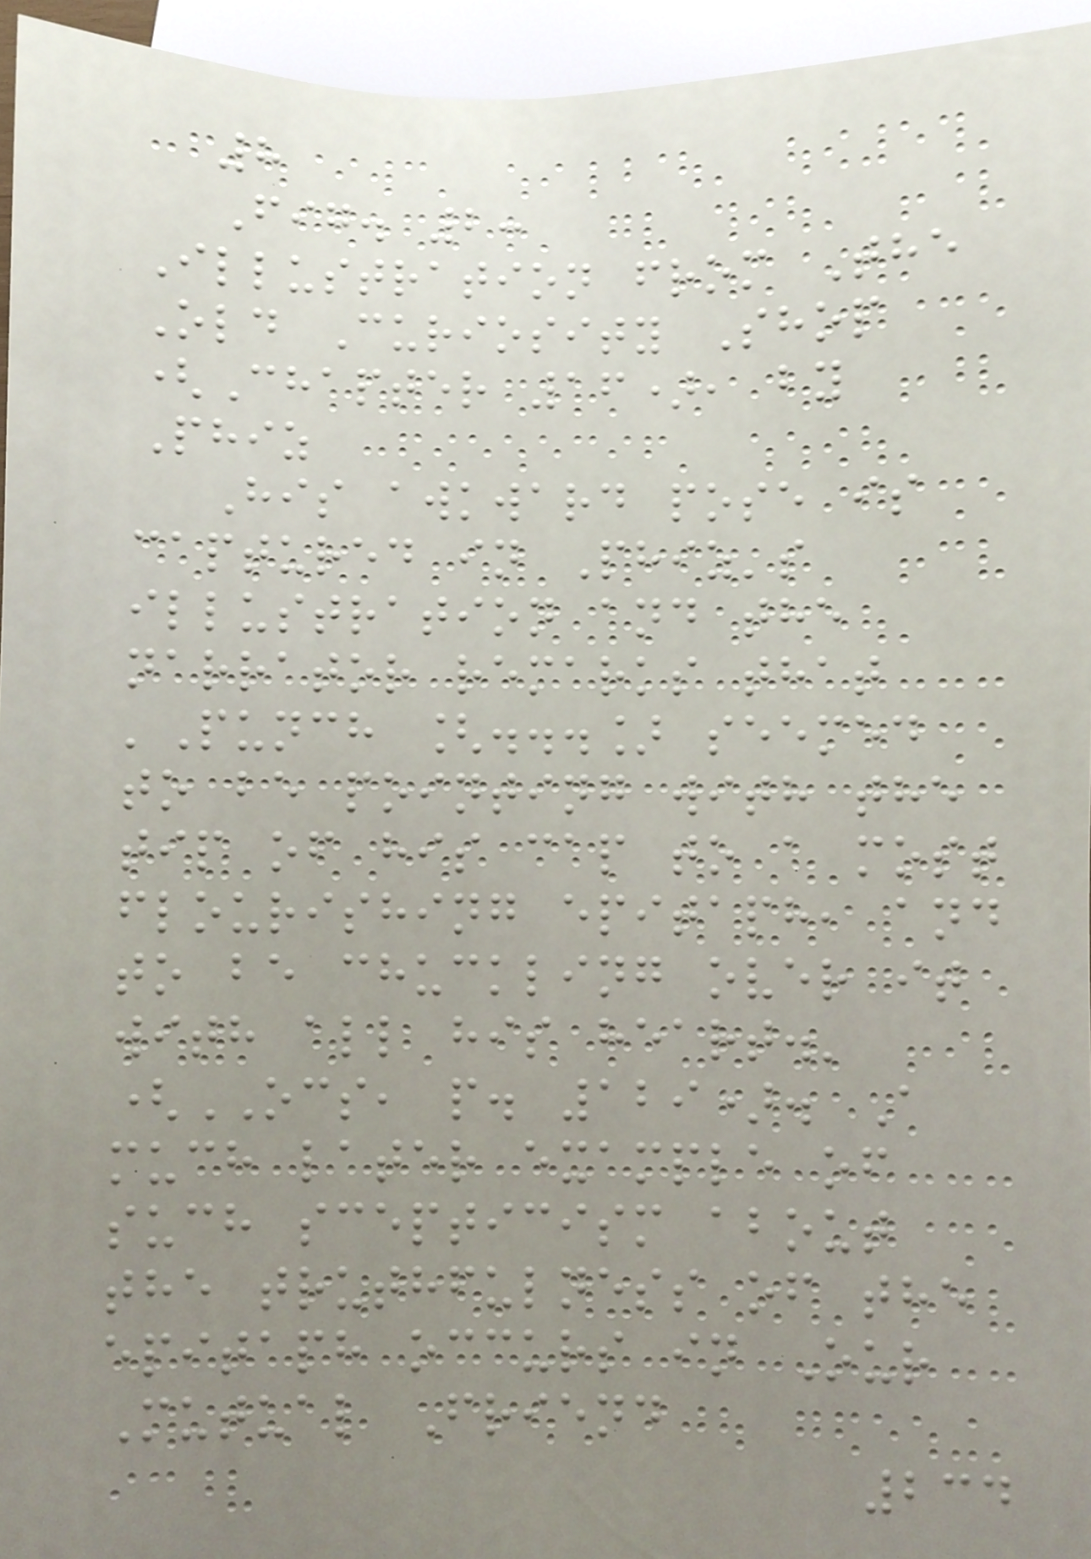8
Fig. 2:
Illustration from The
Old Curiosity Shop
(Chapter 16), by
Phiz
His awkward pose is
captured in Phiz's
illustration and the
narrator remarks that
'Punch [...] seemed
to be pointing with the
tip of his cap to a most
flourishing epitaph, and
to be chuckling over it
with all his heart.'
(OCS, p. 129). A
much later example of
such scepticism about
the truthfulness of the
epitaph occurs in Our
Mutual Friend
234
